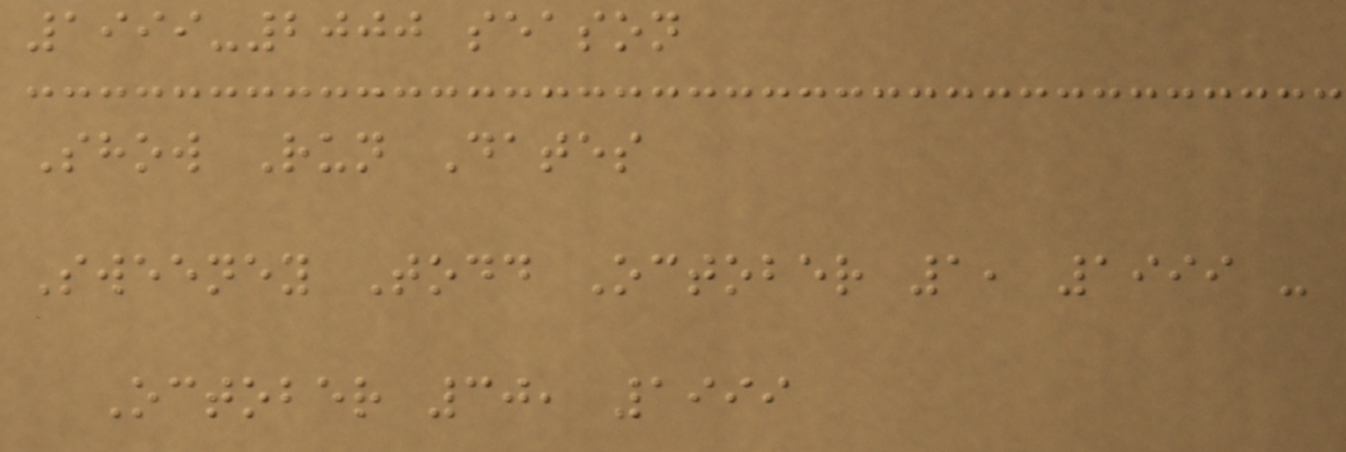1999-2000 season
Show Run Dates
Sweeney Todd October 1, 1999 -
October 30, 1999
